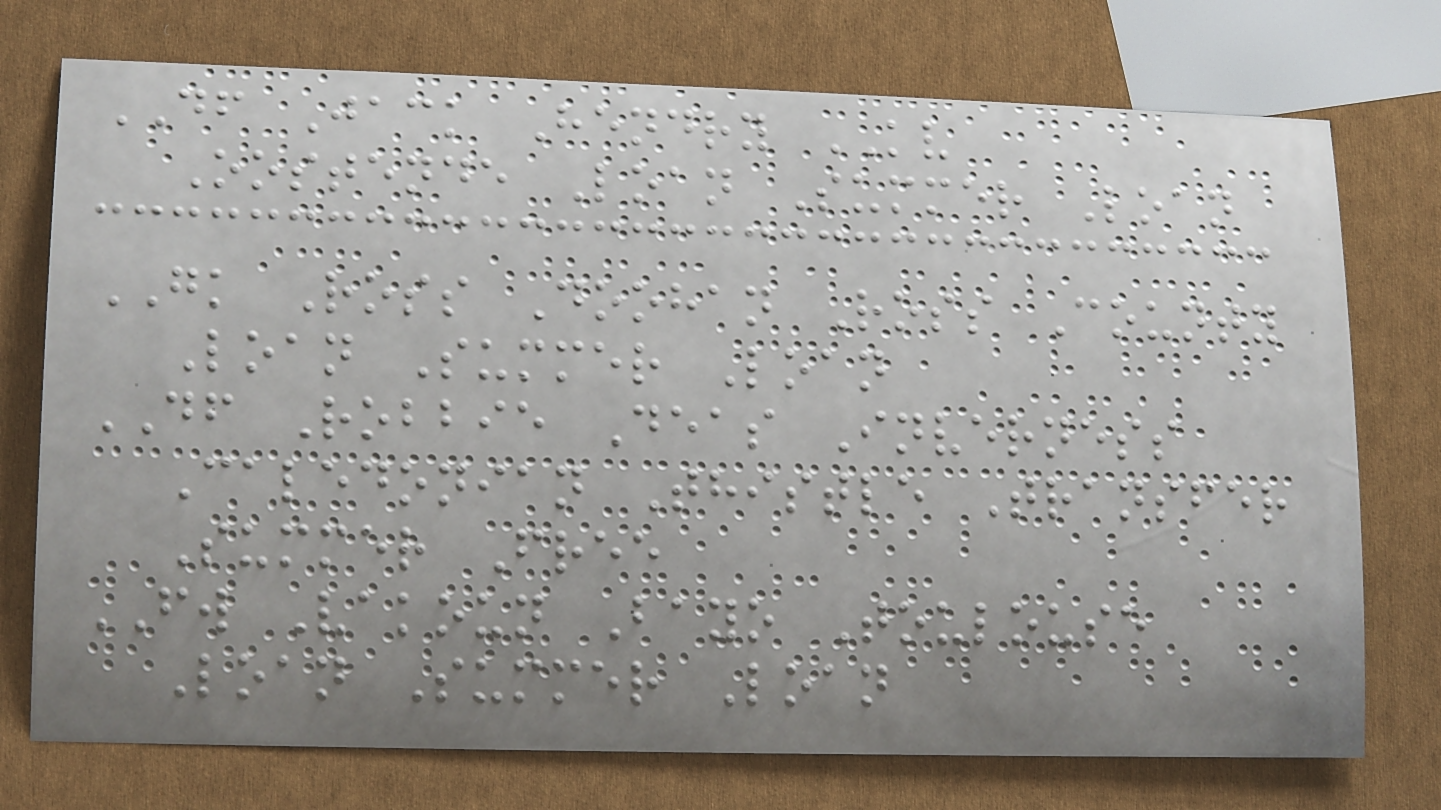DF Jack Hendry KV
Oostende Loan Summer Loan
GK Ross Doohan Ross County
Loan Summer Loan
DF Robbie Deas Inverness
Caledonian Thistle Transfer
Summer Free
FW Vakoun Bayo Toulouse
Loan Summer Loan
